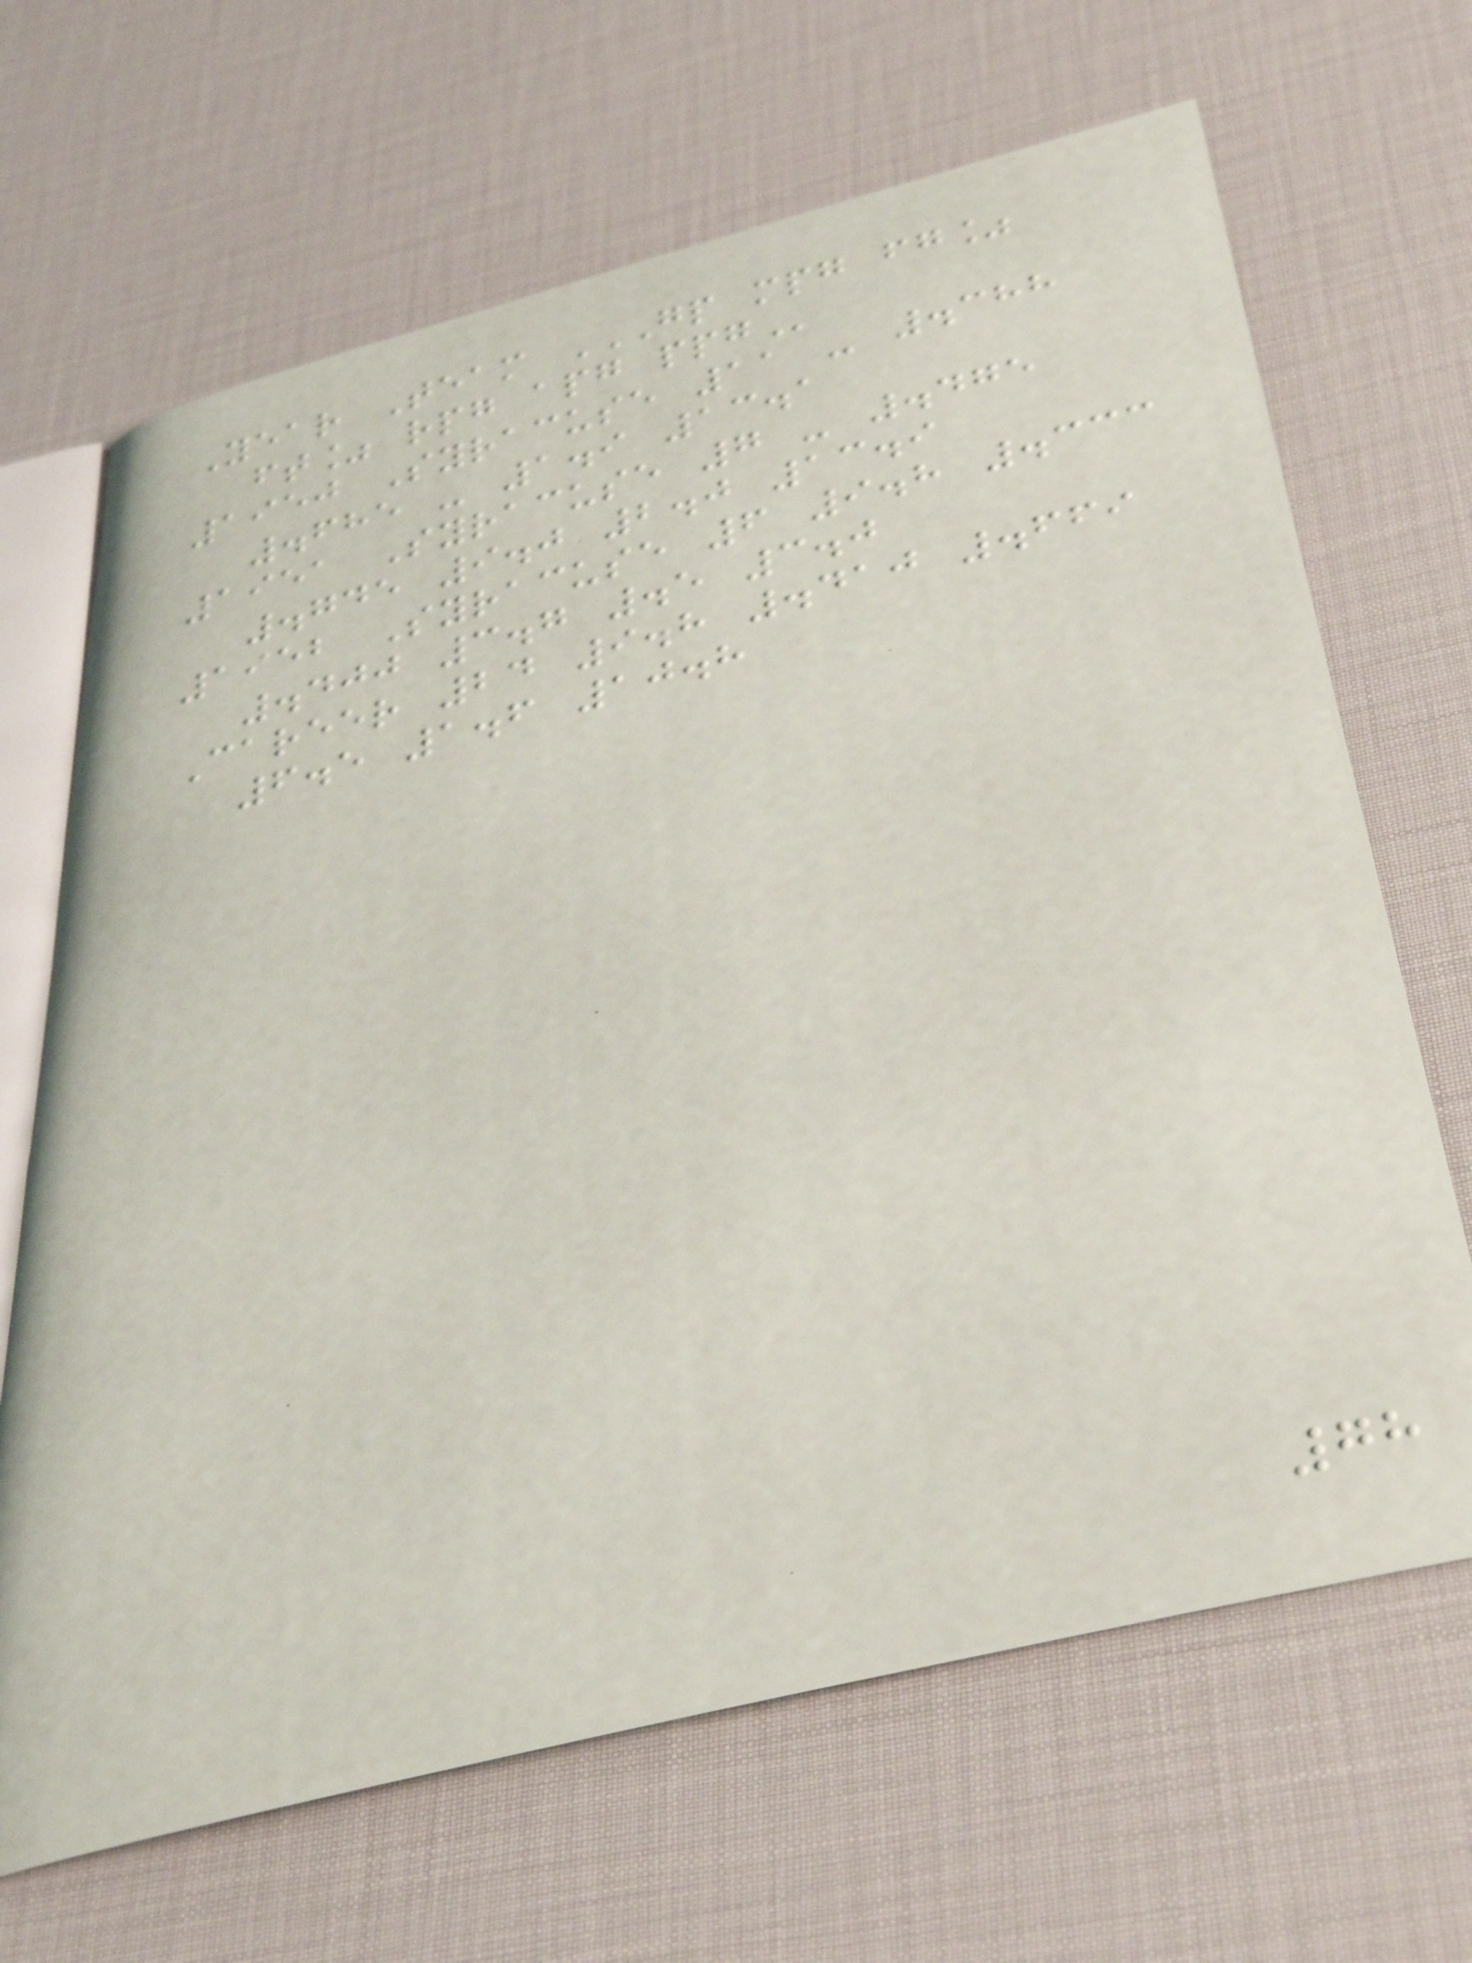Year Team GP MPG FG%
FT% RPG APG PPG
1950 Syracuse 11 - .388
.685 - 1.9 13.1
1951 Syracuse 7 - .475
.745 9.0 2.0 13.9
1952 Syracuse 6 9.8 .333
.400 3.7 .5 3.0
Career 24 9.8 .410 .669
6.5 1.6 10.8
78
